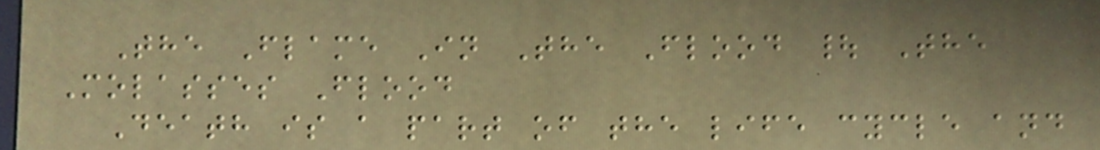The Flame In The Flood | The
Molasses Flood
Death is a part of the life cycle and
